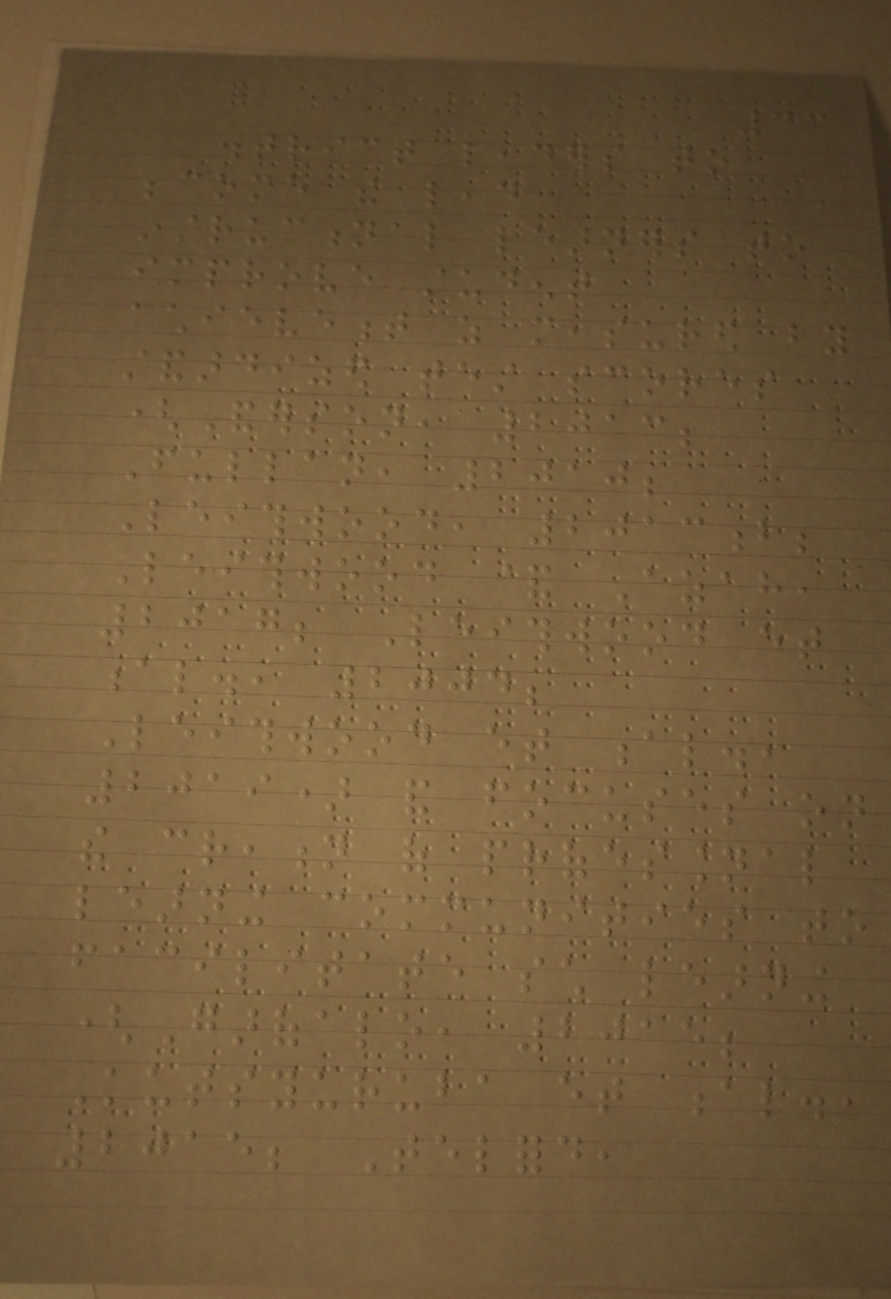33
district leaders to
become the lead
instructional learners to
improve student
achievement as measured by
standardized test scores
(Anderson, 2013;
Fullan, 2010;
Leithwood, 2013b;
Leithwood & Azah,
2017; Leithwood et
al., 2004;
Leithwood et al.,
2019) and focuses on
the creation of professional
learning communities to
facilitate such learning
(Garofalo, 2015;
Kutsyuruba et al.,
2015; Telford,
